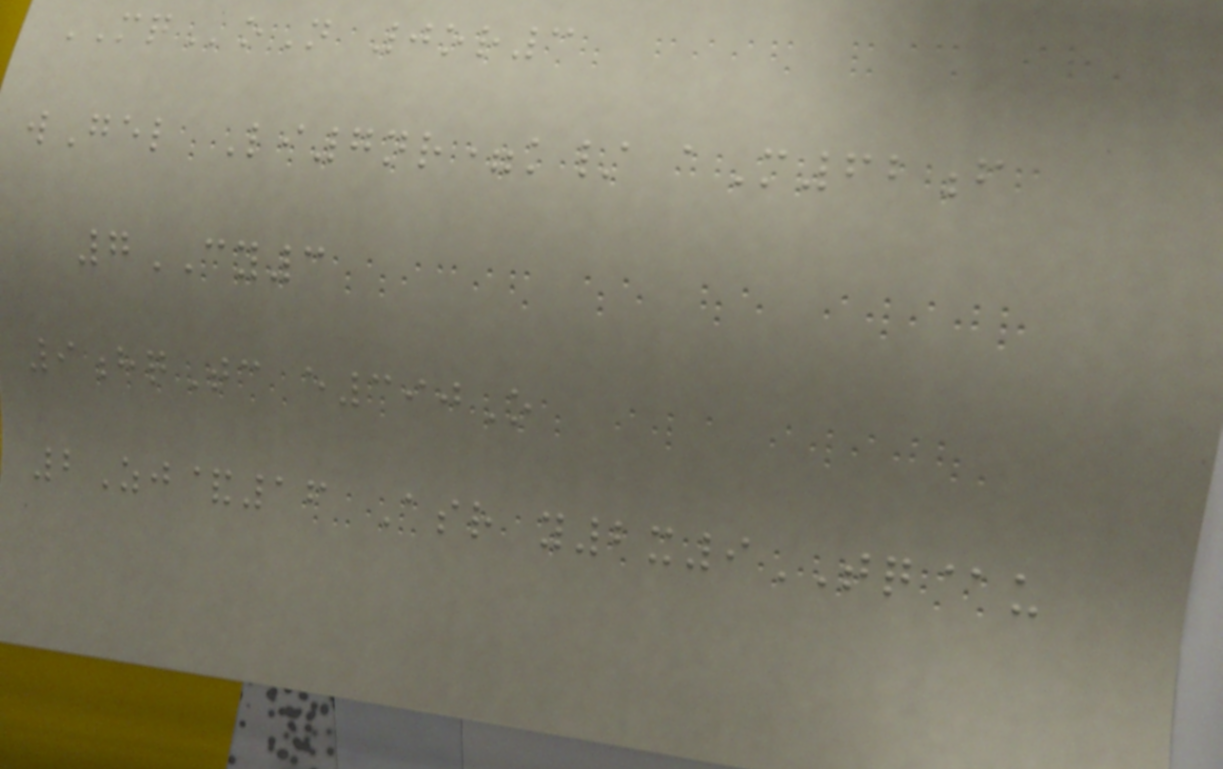MQoN 0or3
wGel Li7nr=k/ aM62f
7CY3
9hqTc e390O
2Zj&16 Asr y2x9TQ@u
